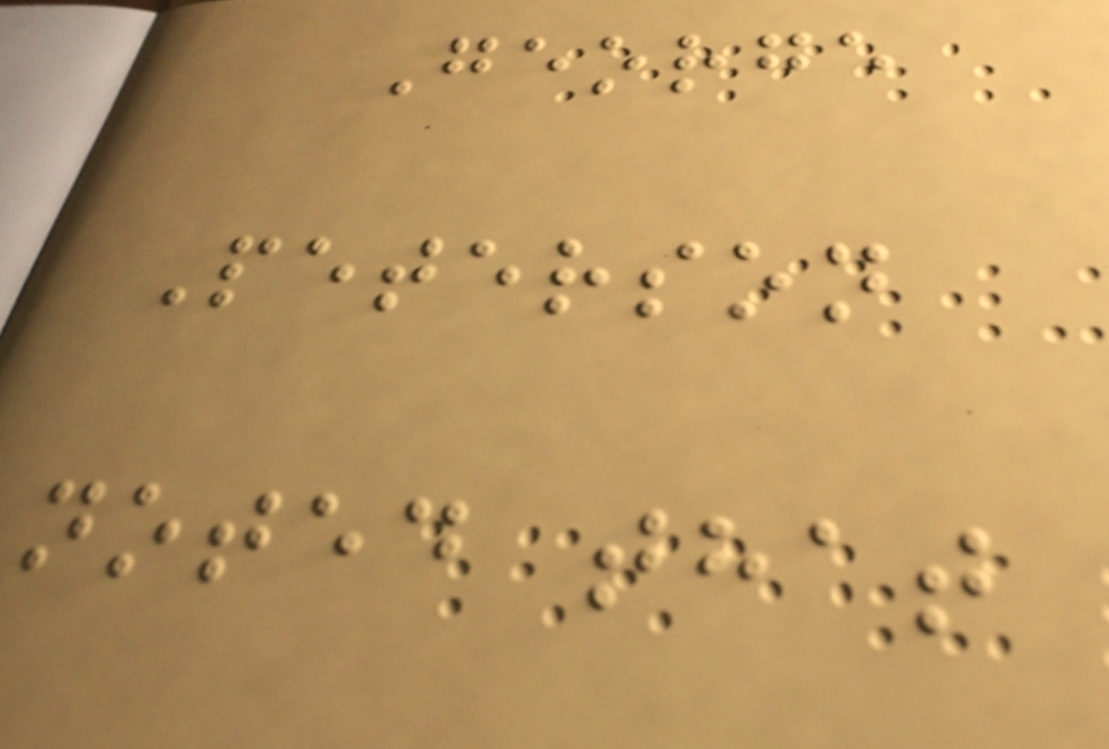George
Peterson
noted that
